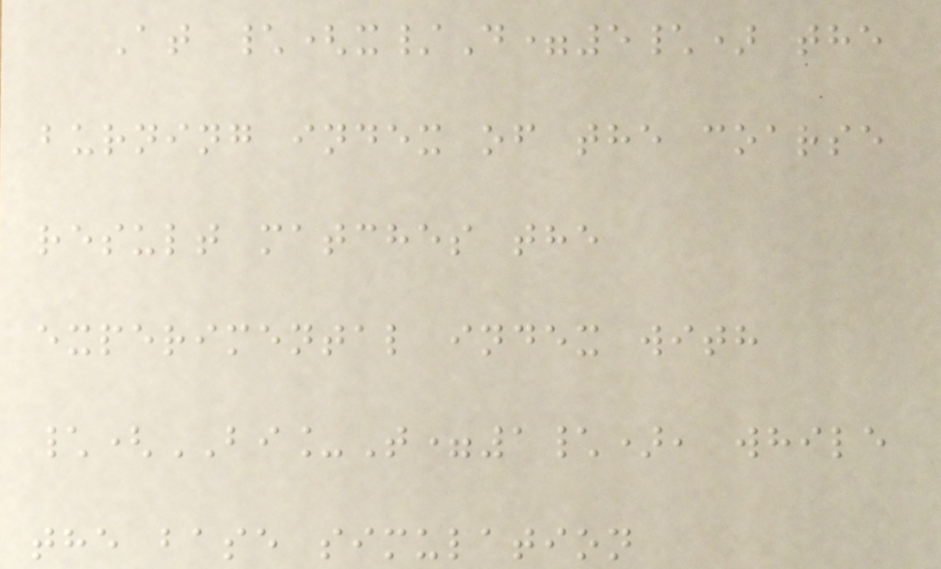At \(x/D=5\) the
burning index of the coarse
result matches the
experimental index with
\(BI_T=1\), while
the base simulation
